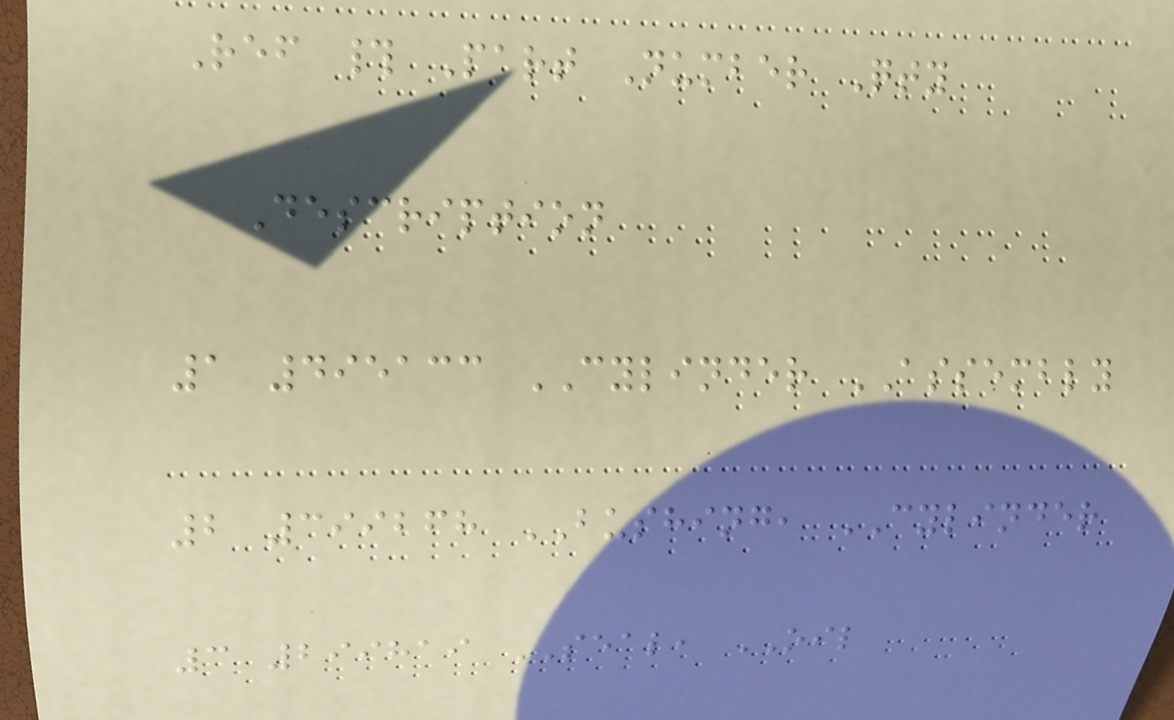Ref # Part Number Qty
Description
1 495133 CYLINDER ASSEMBLY
2 399268 BUSHING, CYLINDER
3 299819 SEAL, OIL
